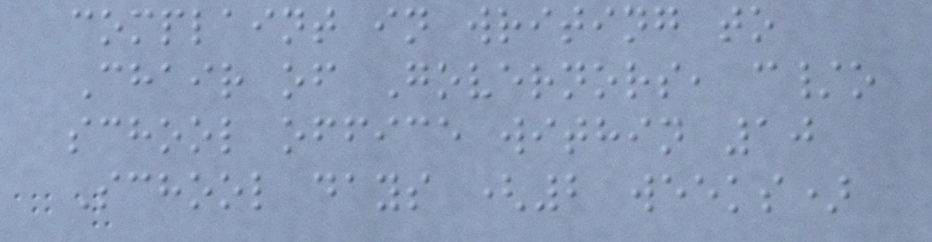complaint in writing to
Chair of Governors, c/o
school office within 10
School days (2 weeks)
